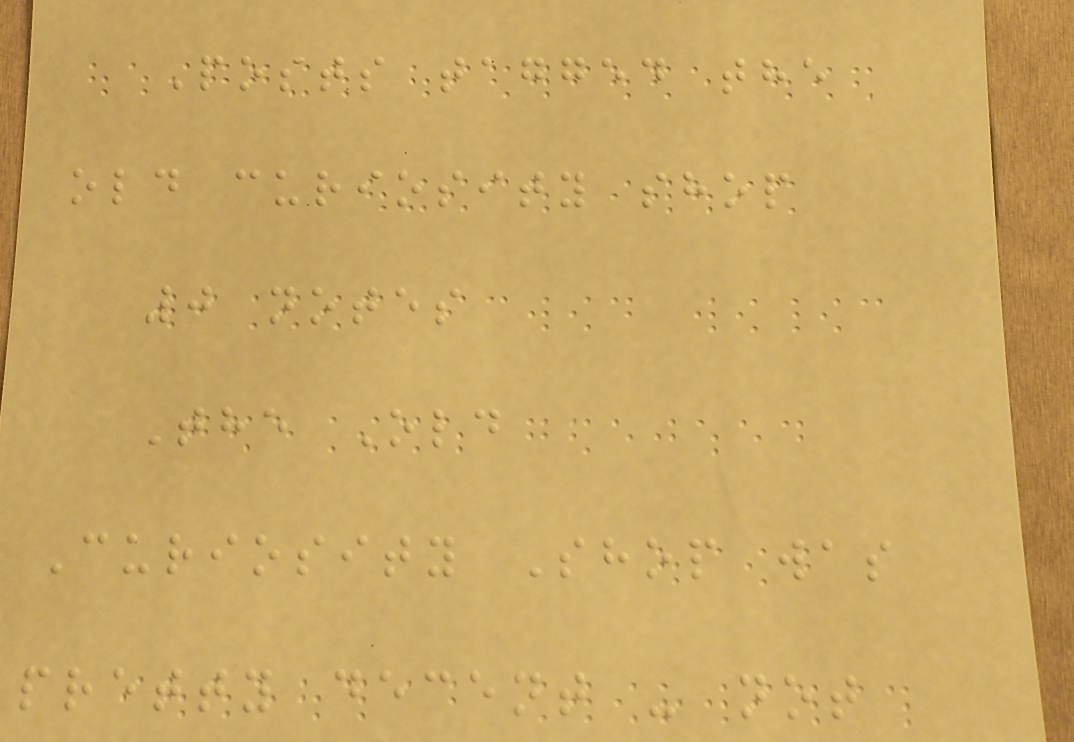Posts tagged the
old curiosity shop
0 notes
The Old
Curiosity Shop was
pretty decent - not
